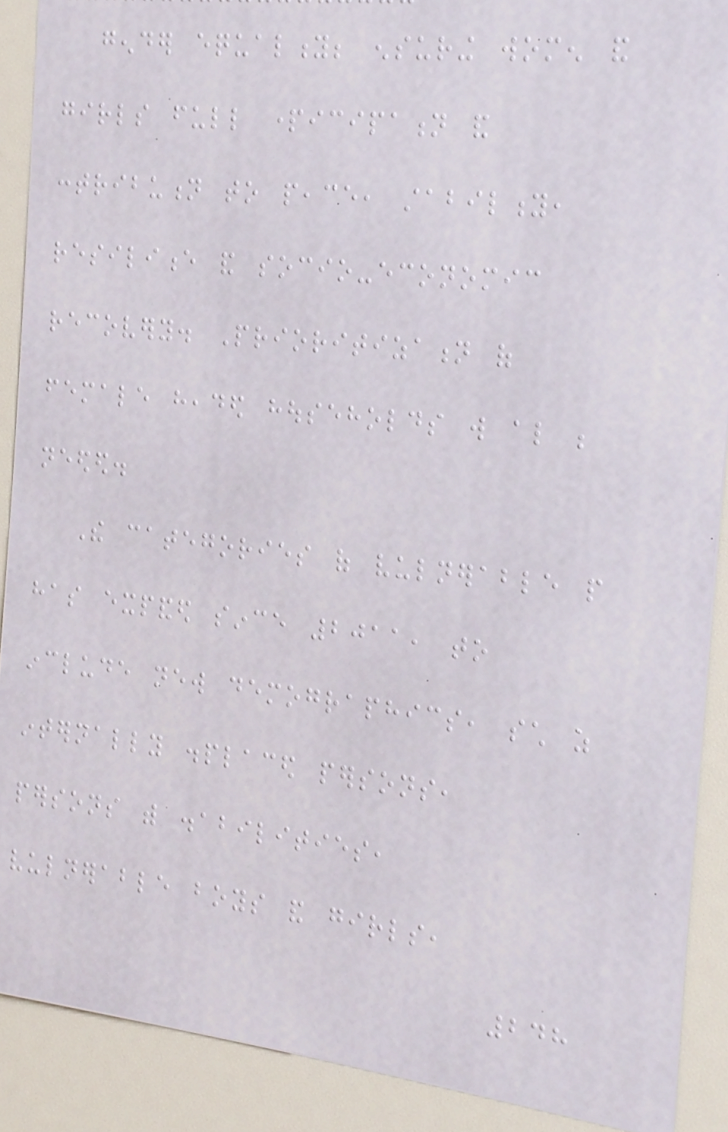gender equality; ensuring women and
girls full participation and
contribution to peace, stability,
resilience and socio-economic
recovery. Prioritization of
female headed households will also be
needed.
The categories of vulnerable people
has expanded since 2011, to
include new demographics, such as
internally displaced persons,
persons with disabilities,
vulnerable boys and girls,
248
